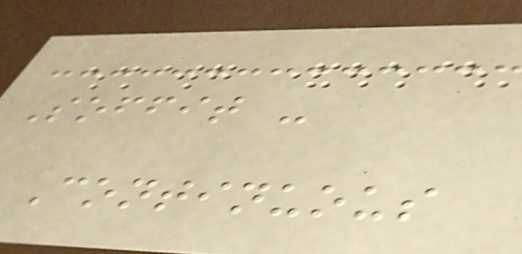Soffit -
Continuous
